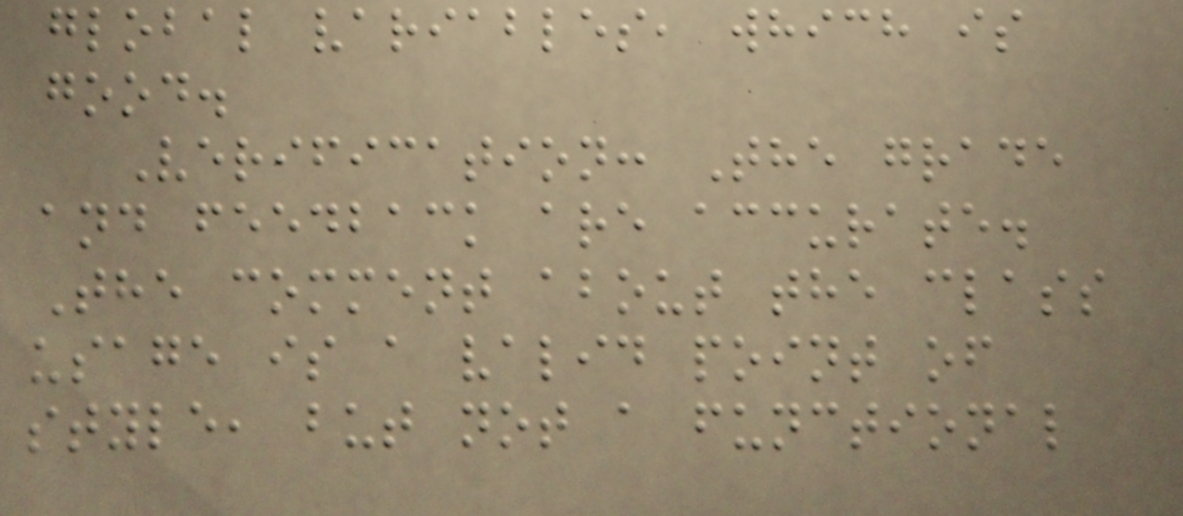global variables, which is
good.
Verification: The grade
and feedback are accurate.
The comment about the class
usage is a valid point of
style, but not a functional
